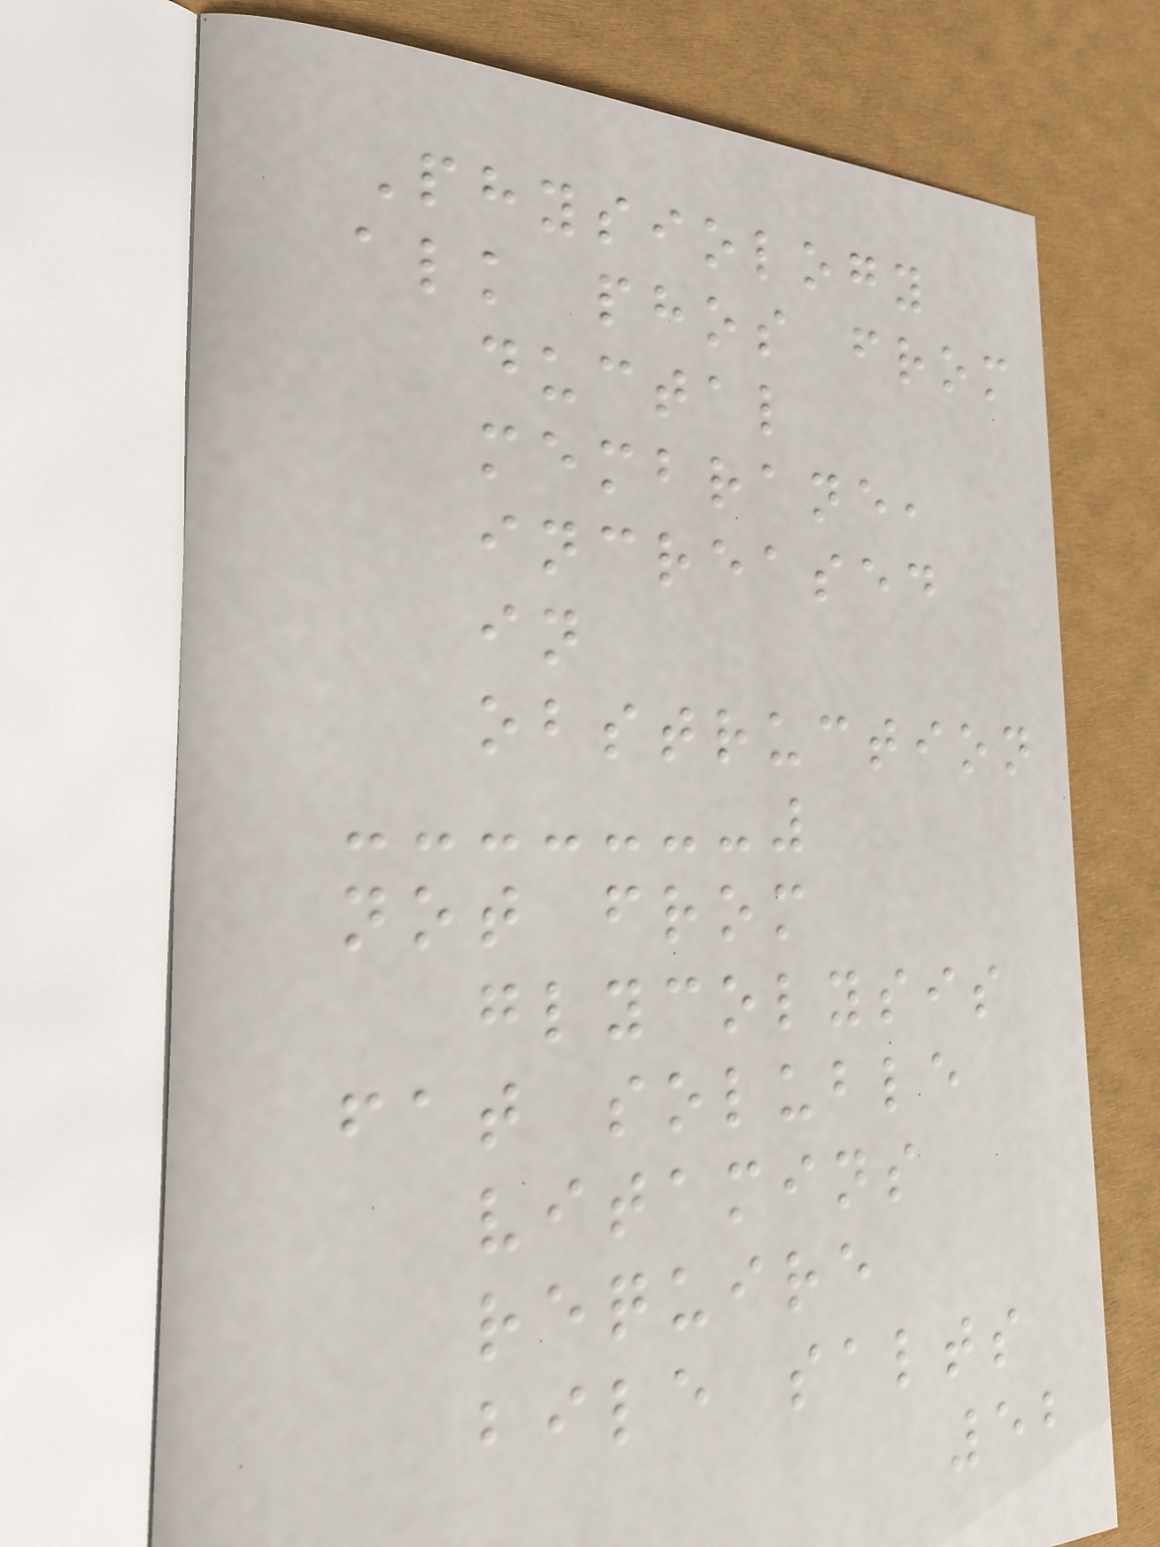Physiology
alk phos from
ductal
membrane,
increased
in
obstruction
not from
glycolysis
fat soluble
vitamins
require
bile salts
52
